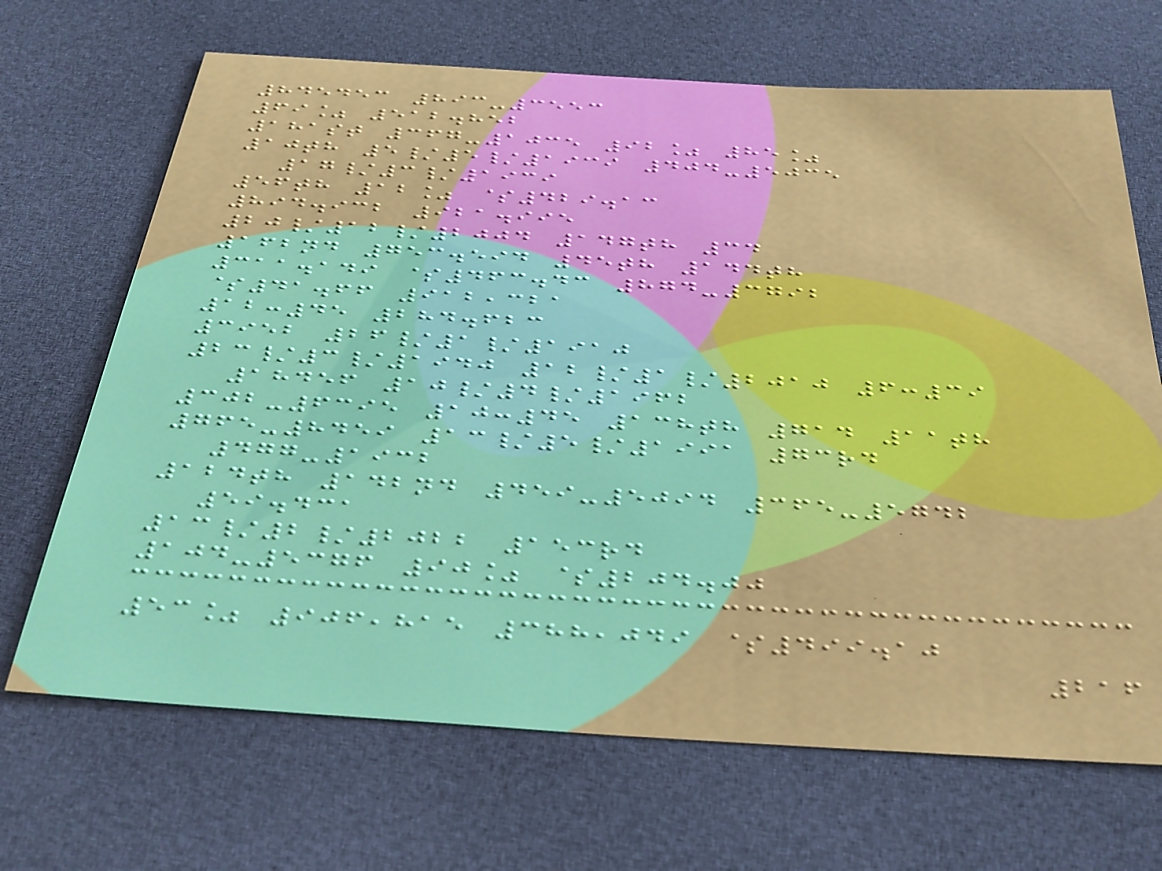845453 893-3553
69% 512.852
181st 367-1035 92% 85%
10th 5/5/1939 404-5035
17/3/1939
56th 12% $429.13
894.932 921.995
20/12/2004 147th 34
162nd 753.594 45th 144th
311.149 $463.43 874-3792
$41.66 912,321
12:45 284.623
3952 26/1/1910
23/3/1940 12/1/2010 6:39
18456 10/4/1962
302-6395 10:45 138th 714 11th
765-8459 13/5/1991 73rd
477-1932
124th 142nd 459-5094 365-5742
59.431
13/2/2022 153rd
104-5376 90% $204.00
53% 906,815 388,049 $499.10
216
